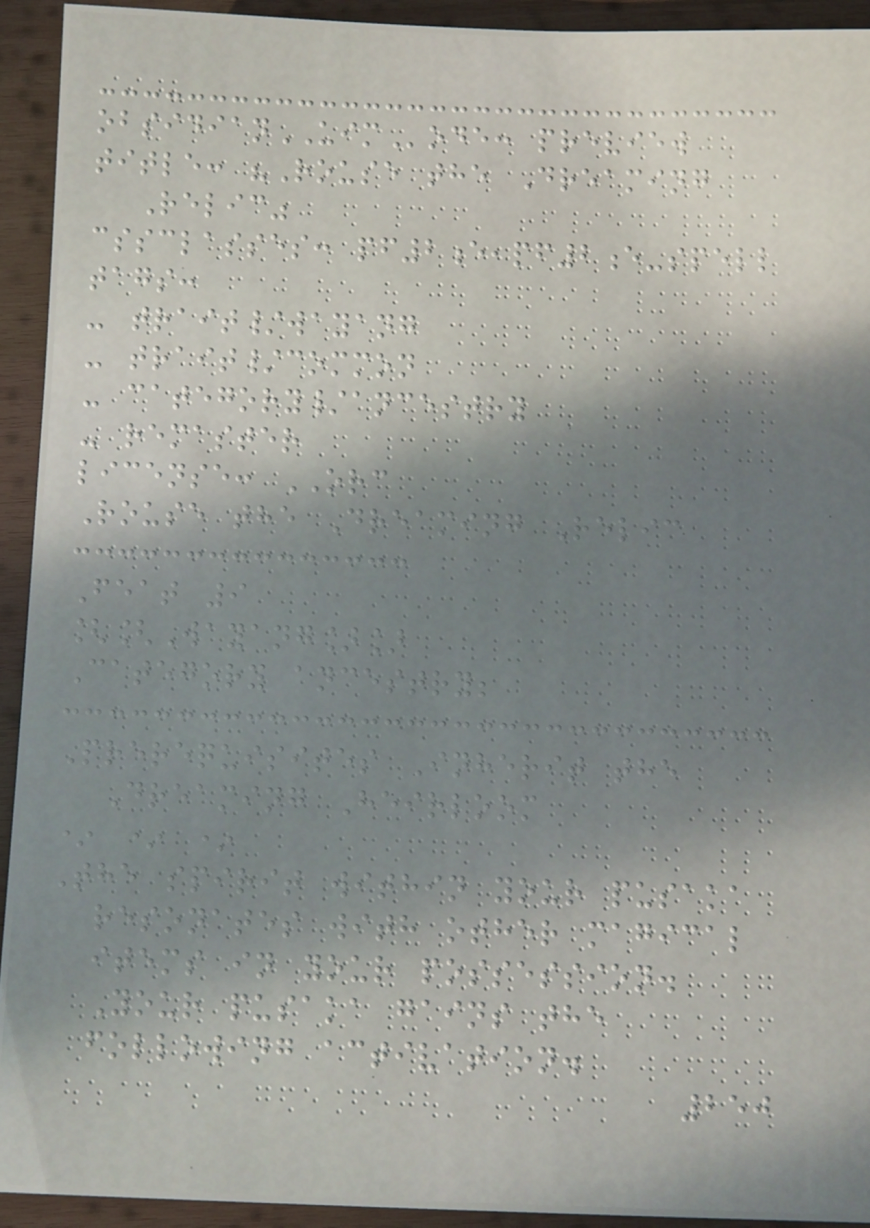obsidianUIMode: preview
title: "Rouse the Dreaming
Relic"
cssclasses: pf2e,pf2e-spell
tags:
- trait/wayang
- trait/common
- category/ancestry
- remaster
license: ORC
Rouse the Dreaming Relic
Feat 9
[[Wayang]]
Category ancestry;
Prerequisites Inherit the
Dreaming Heirloom
* * *
The spirit within your pusaka
resonates with other magical
items in your possession.
Your pusaka gains the
following activation.
250
